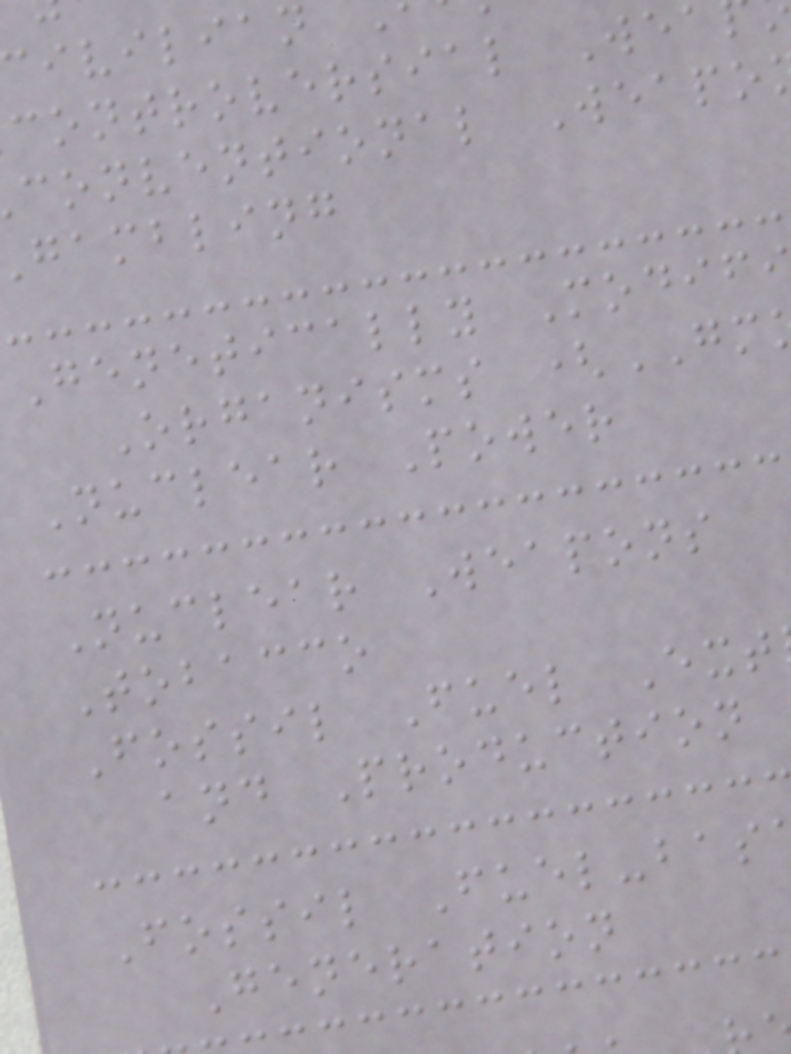ivilian
controversial Wea
conventional Weapo
gambling
Genetically Modif
Organisms (GM
Nuclear Power
Nuclear Weapons
Tobacco
Fossil Fuel Ext
and Production
Fossil Fuel-bas
Generation
